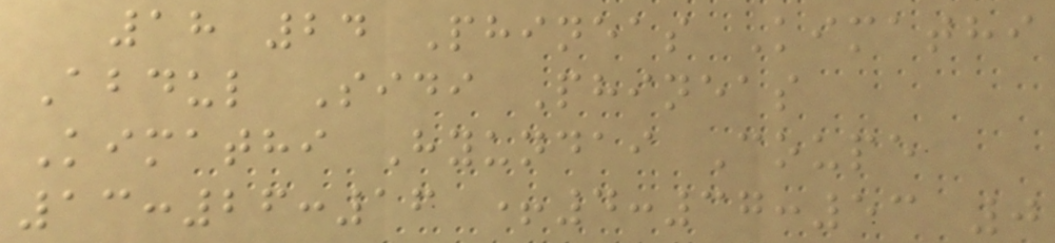18 24 Phineas Kimathi
Abdul Sidi Phineas
Kimathi Hyundai Coupe
13:26:16 +4:37:53 0
